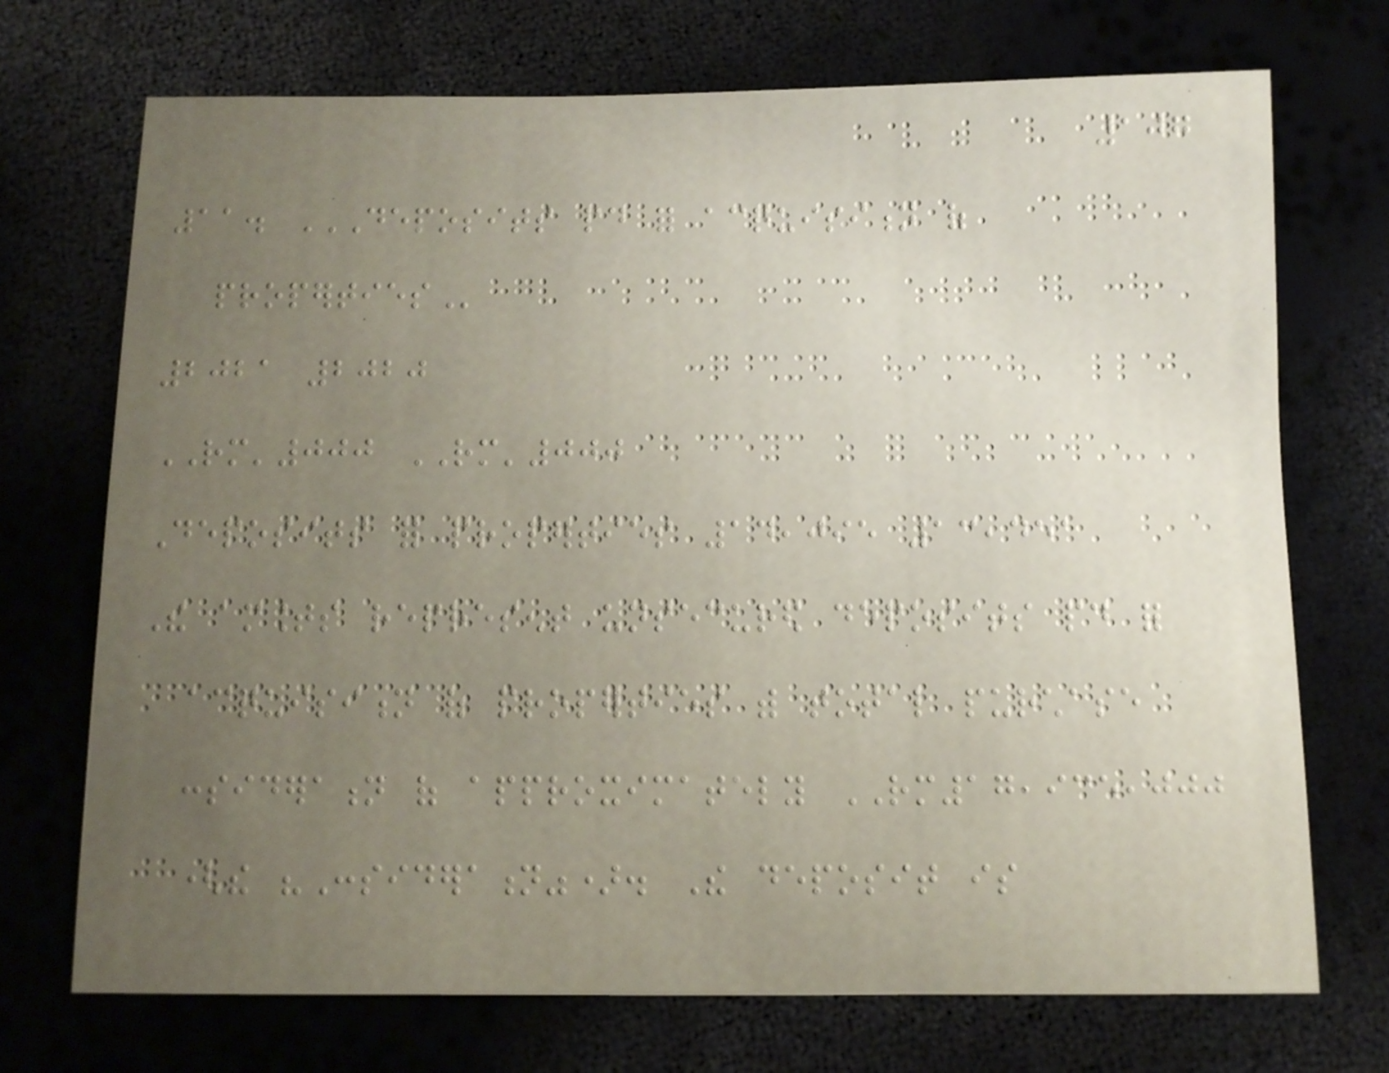107
11. DEPOSITS PAID FOR ACQUISITION OF
PROPERTIES
2021 2020
RM'000 RM'000
Deposits for properties 14,095 13,451
The amounts represent unsecured deposits paid for
acquisition of properties with total purchase
consideration of approximately RM17,935,000
(the "Consideration"). The deposit is
